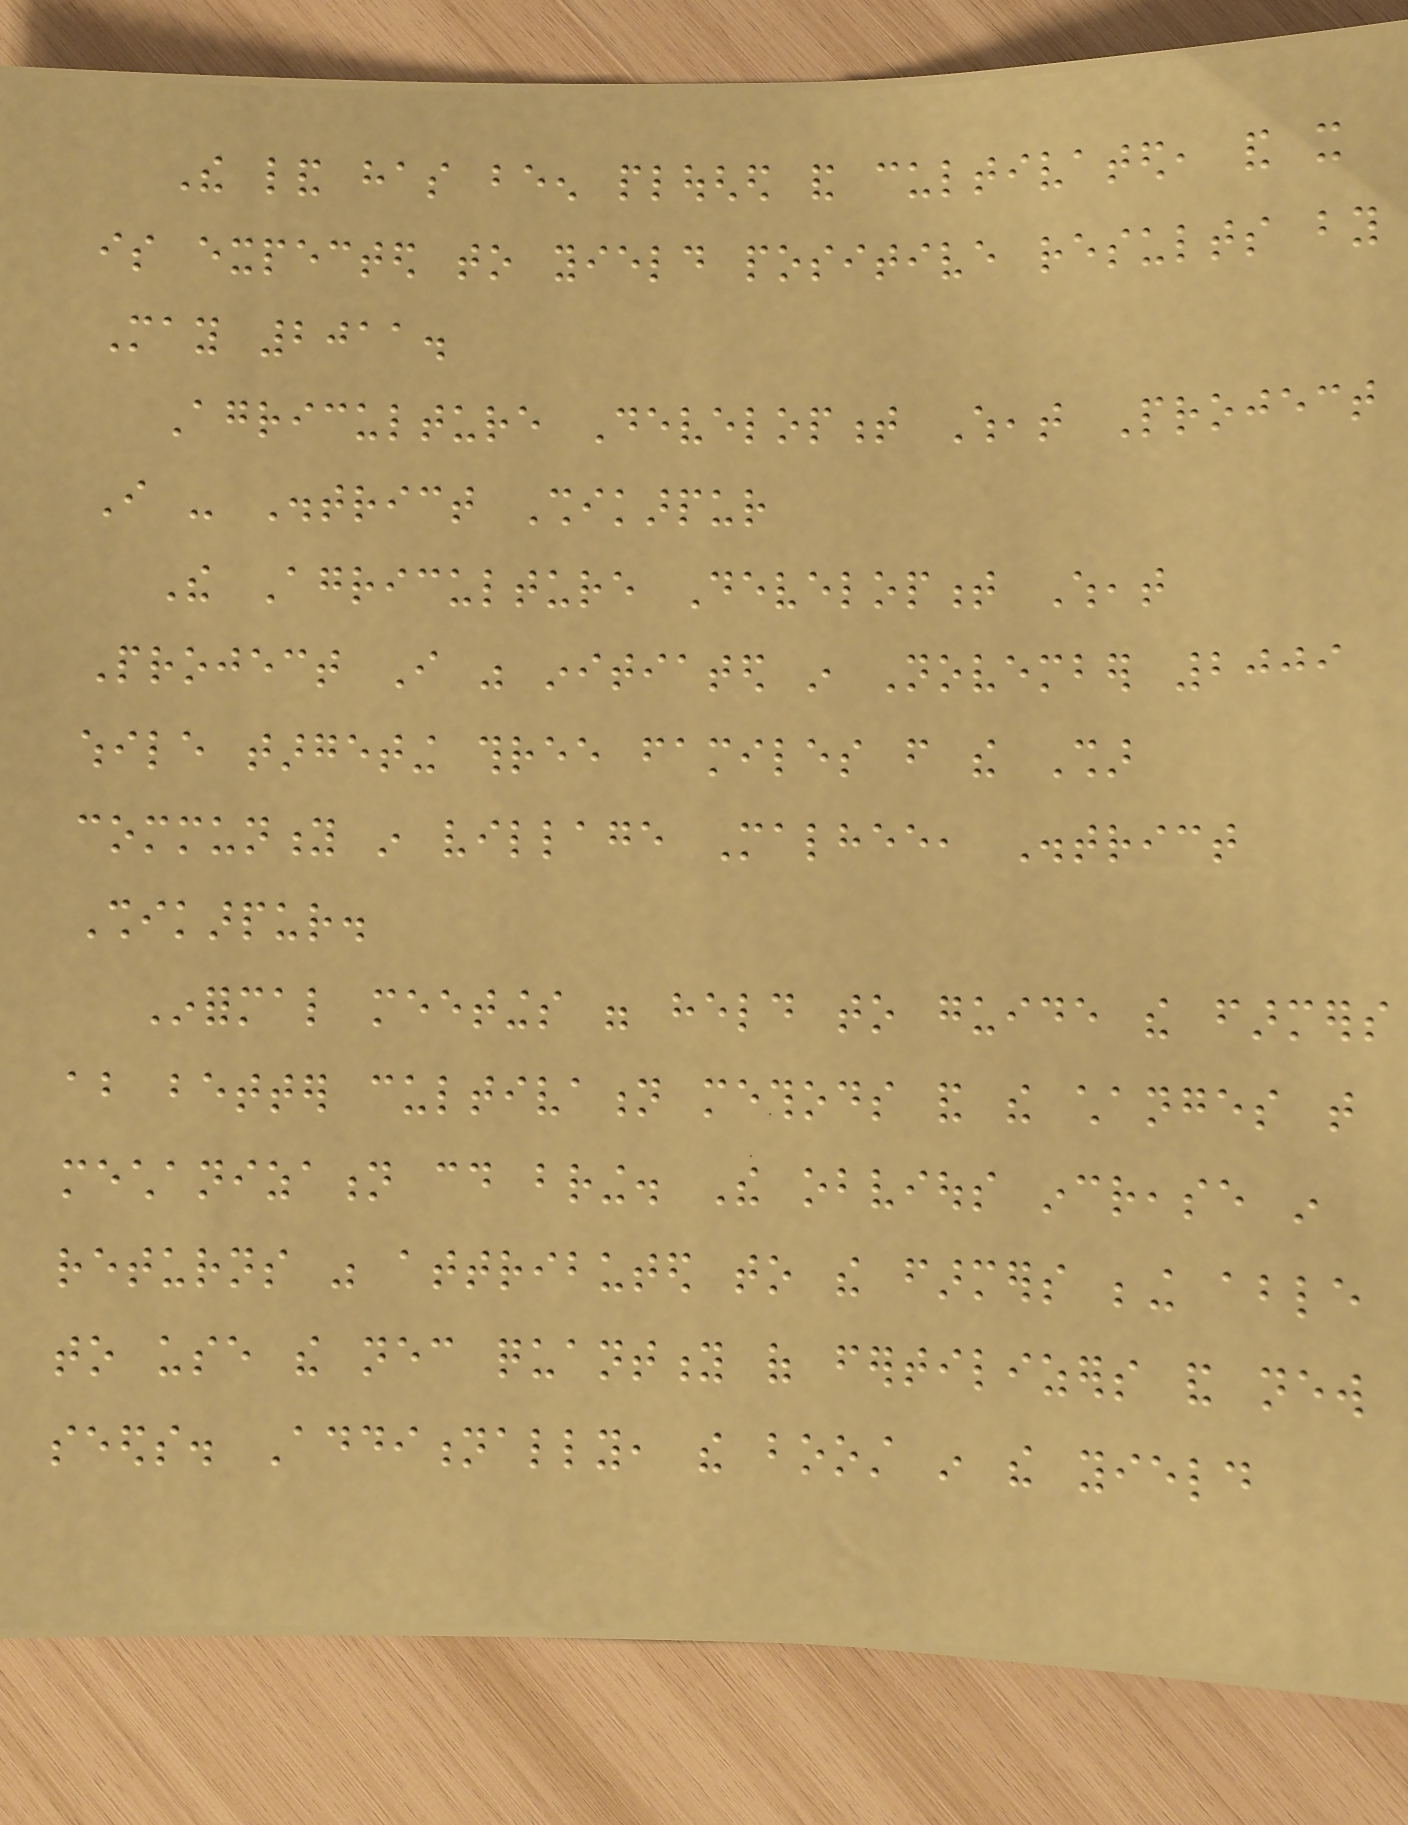The land has been ploughed and cultivated, and it
is expected to yield positive results by
May 2011.
Agriculture Development Wheat Project
I - District Shikarpur
The Agriculture Development Wheat
Project I was initiated in November 2009
while targeting three familes from the Shar
community in village Malhee, District
Shikarpur.
Informal meetings were held to guide the farmers
about better cultivation methods and the changes that
mechanization could bring. The obvious increase in
returns was attributed to the farmers being able
to use the necessary quantity of fertilizers and new
seeds. Additionally, the boost in the yield
